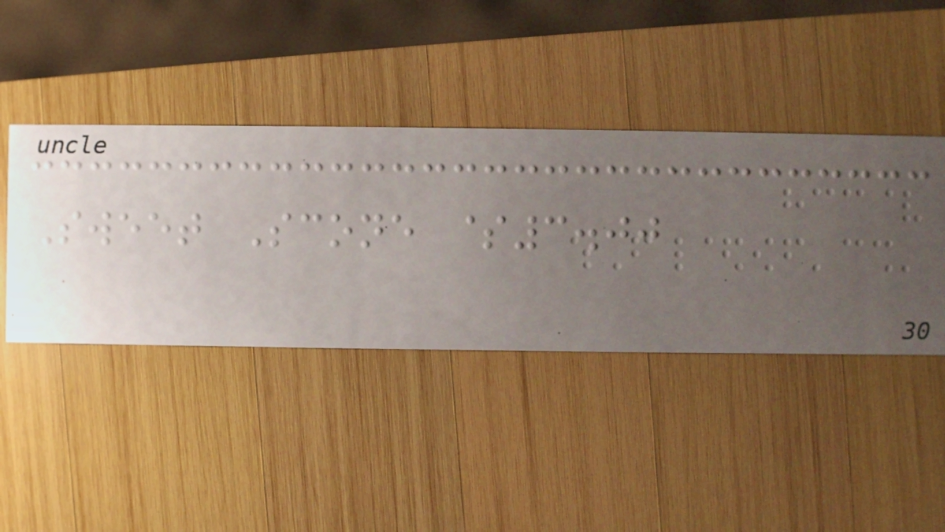Sweet Scone $3.00
